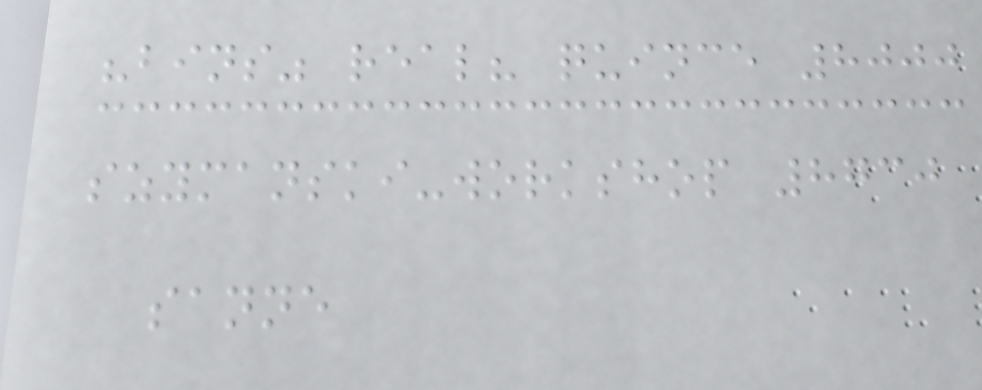"bins" real? quince 8000
szymanski-workshop 8730
sanne
